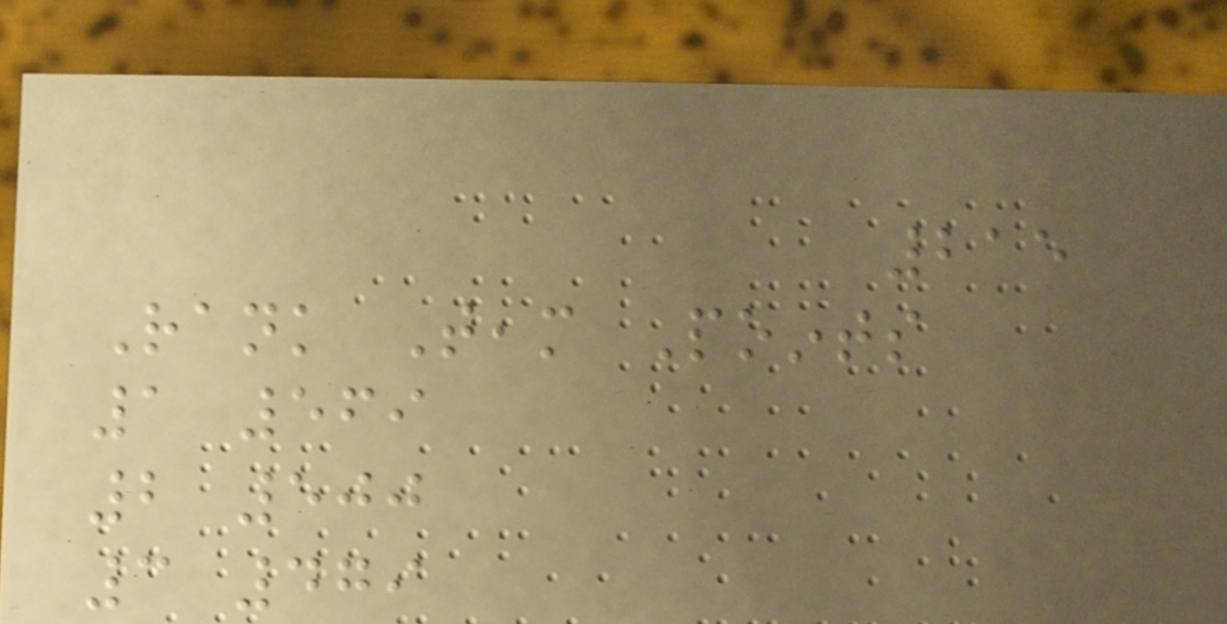215
Rank Team Points
1 569
2 500
3 479
